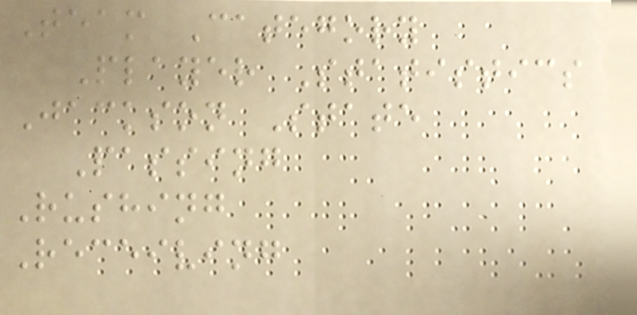Team Category
Player Statistics
Jackson State
Passing
Rushing
Receiving
